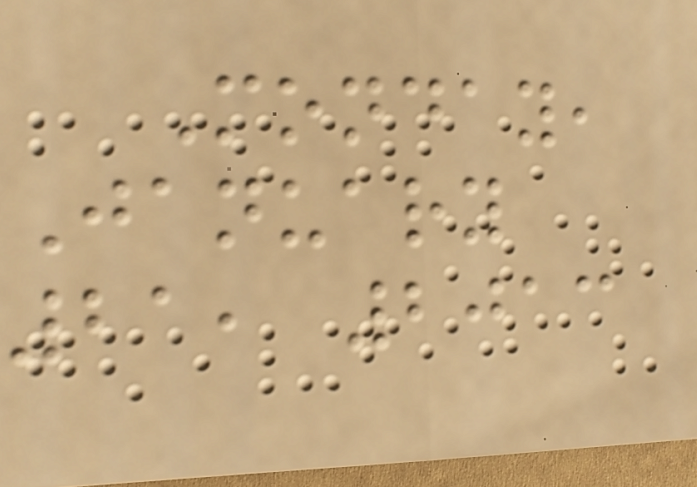Monday,
January
21, 2013
